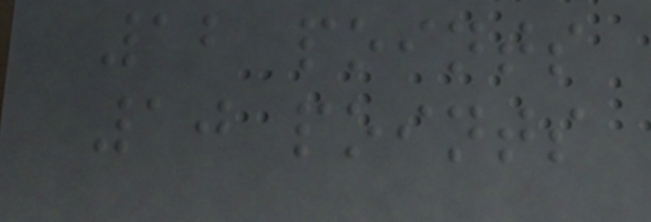12 points
10 points
